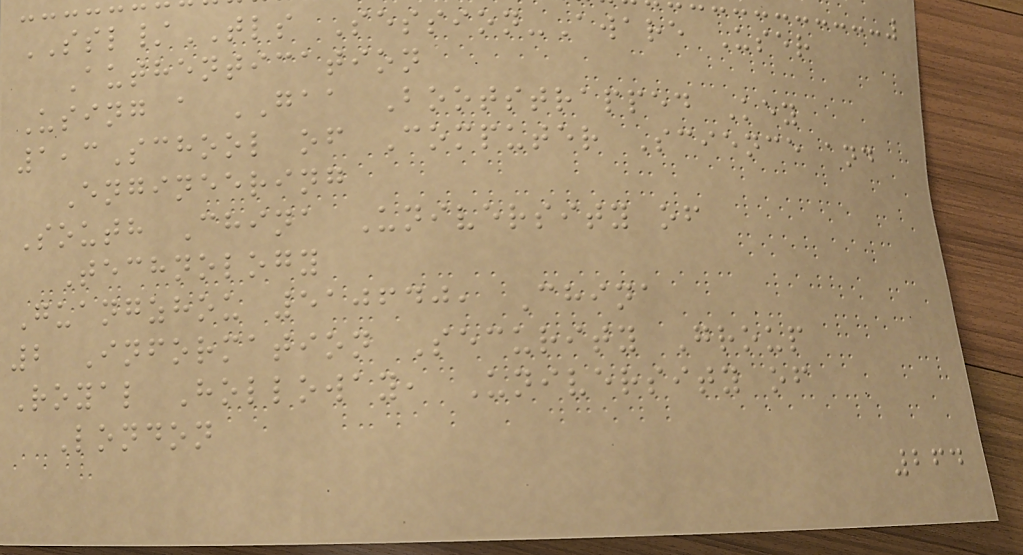SSL/TLS Session-Aware User
Authentication
Using a GAA Bootstrapped Key
1,3School of Computer Science and
Engineering
South China University of
Technology
Guangzhou 510640, China
2 Information Security Group
Royal Holloway, University of
London
264
